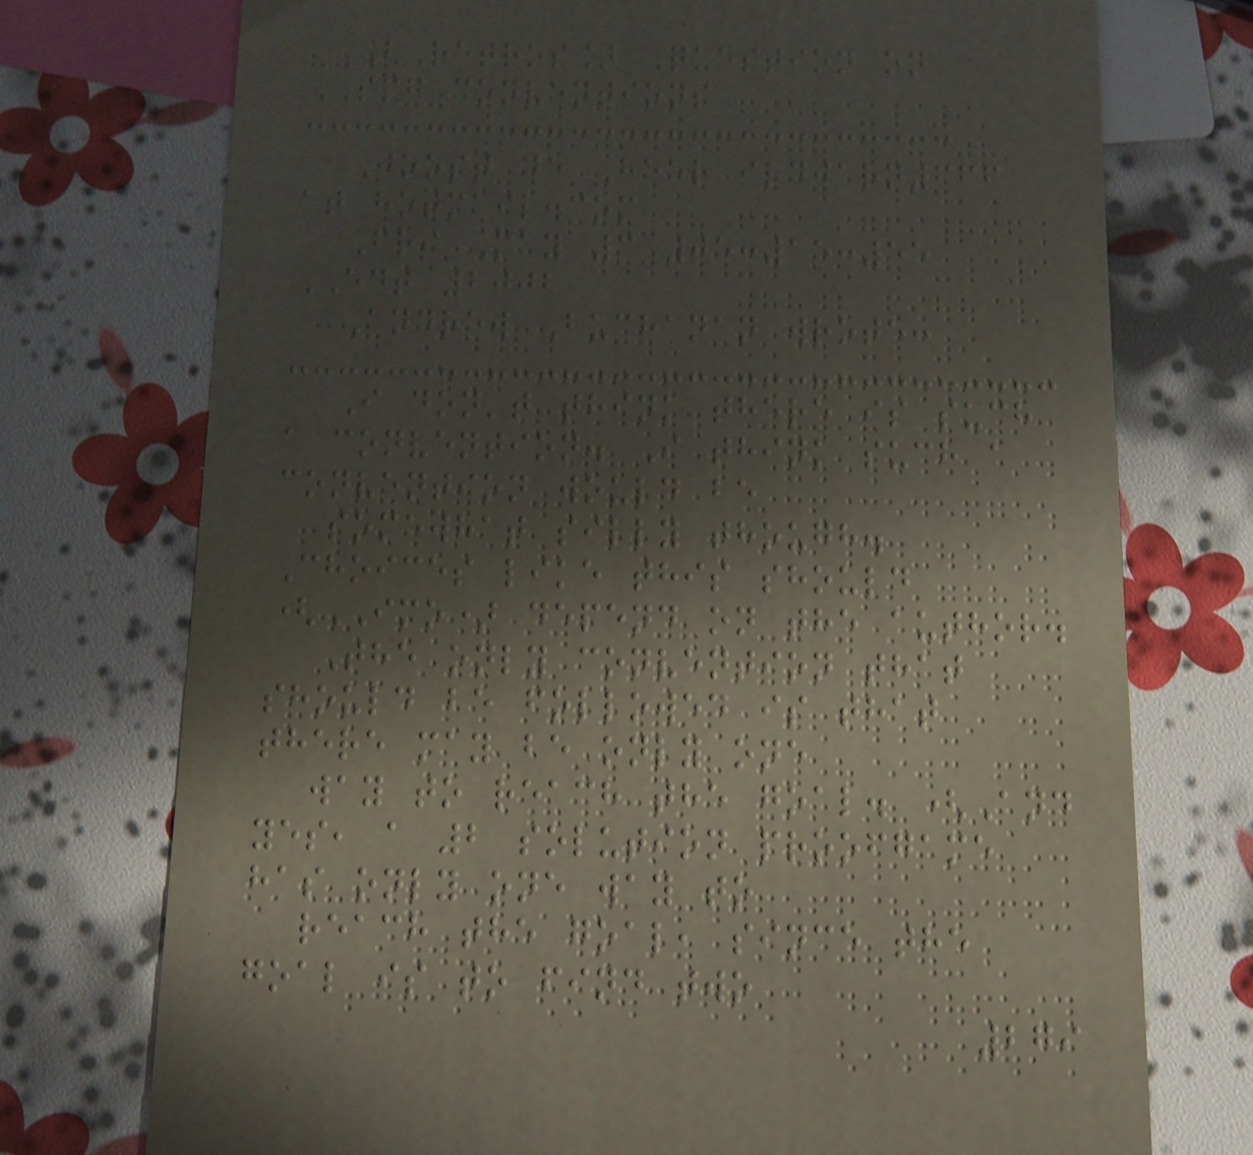[Retros] Question on
SPG conventions
Joost de Heer ildjarn666
at hotmail.com
Fri May 3 05:15:55
EDT 2002
Andrew Buchanan wrote:
I don't think there is such
a convention. I think such a
convention would be
somewhat silly though.
Choices like this should
(IMO) depend on the author.
The only convention that
should be followed is that
there may be only one
way to reach the goal. (And
yes, a 2 solution proofgame
has only one way to
reach the goal, since the
goal is to find two
279
